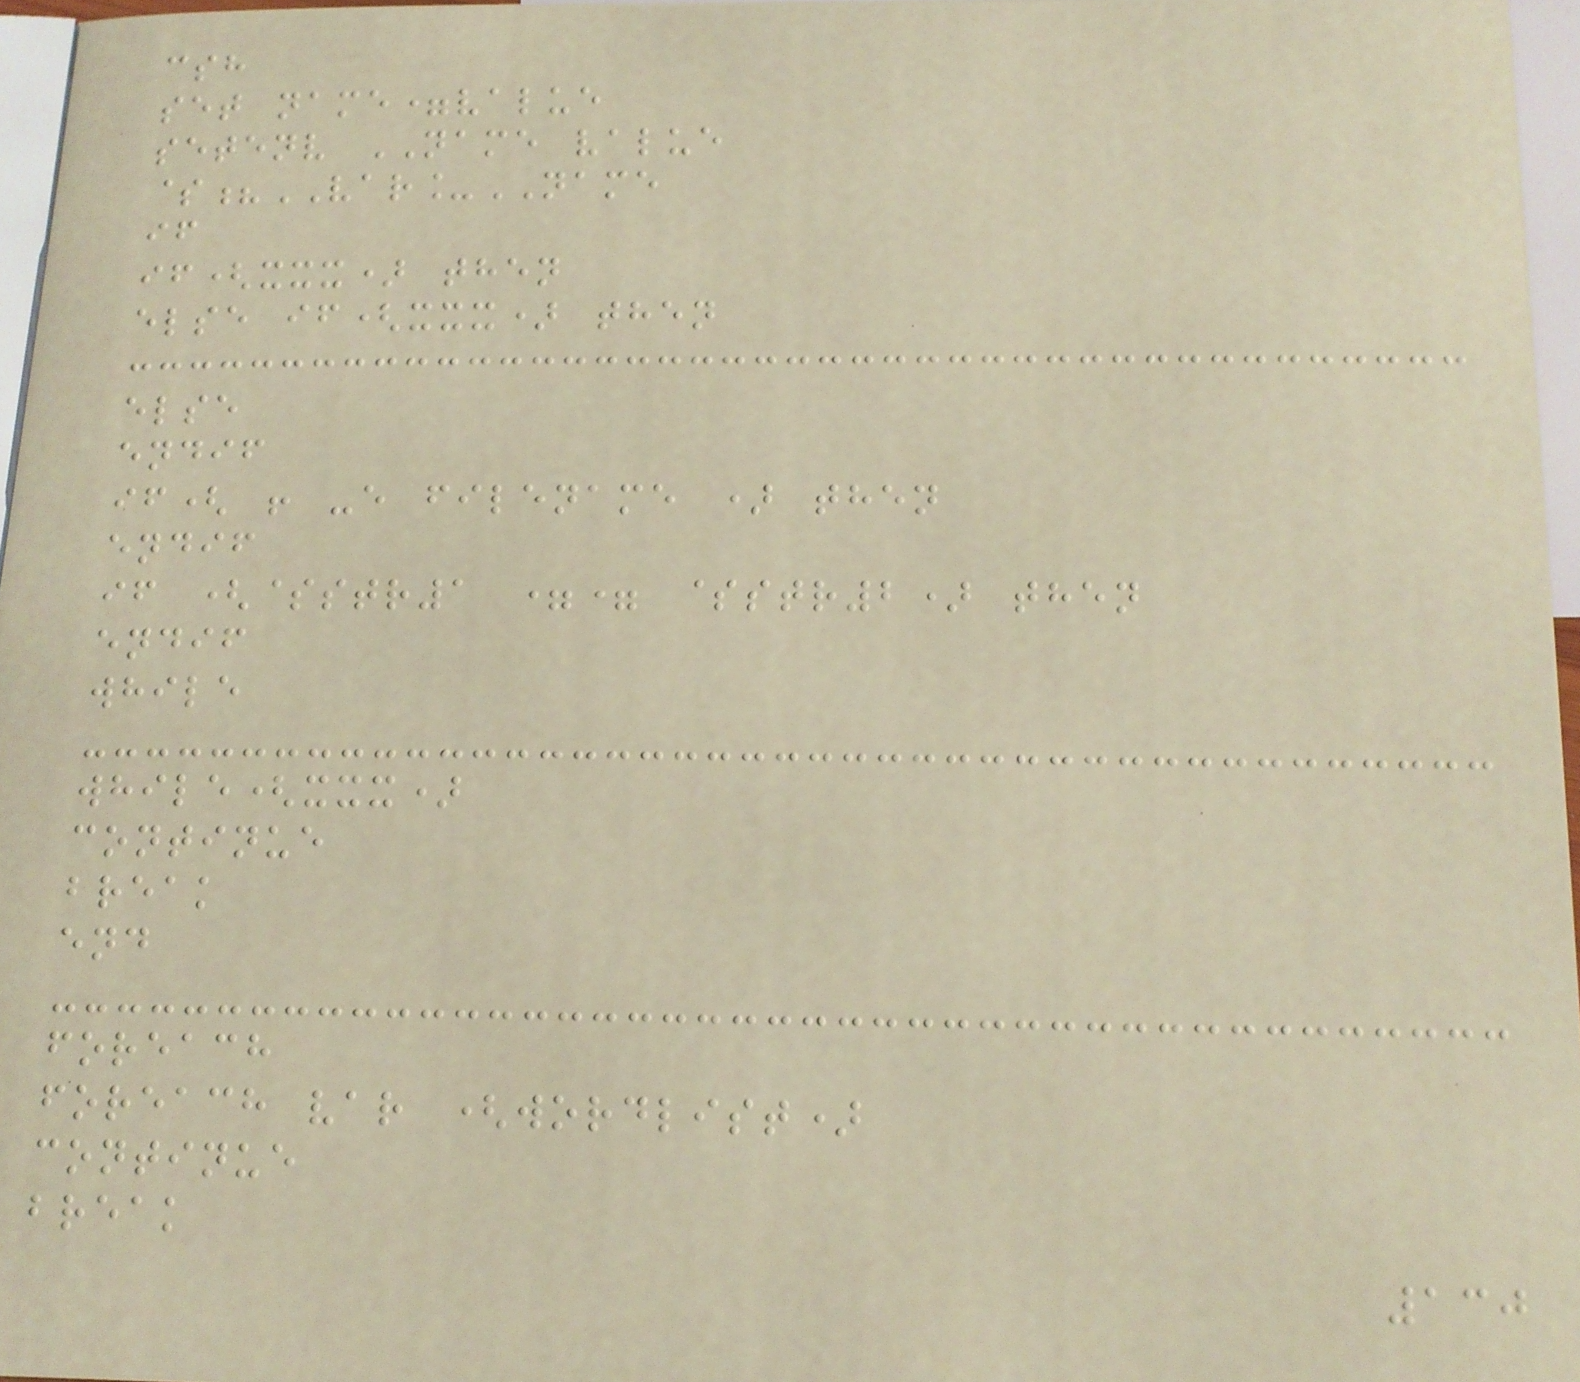csh
set name=value
setenv NAME value
$?VAR_NAME
if
if(xxx) then
else if(xxx) then
else
endif
if( ! -e filename ) then
endif
if ($str1 == $str2) then
endif
while
while(xxx)
continue
break
end
foreach
foreach var (wordlist)
continue
break
130
